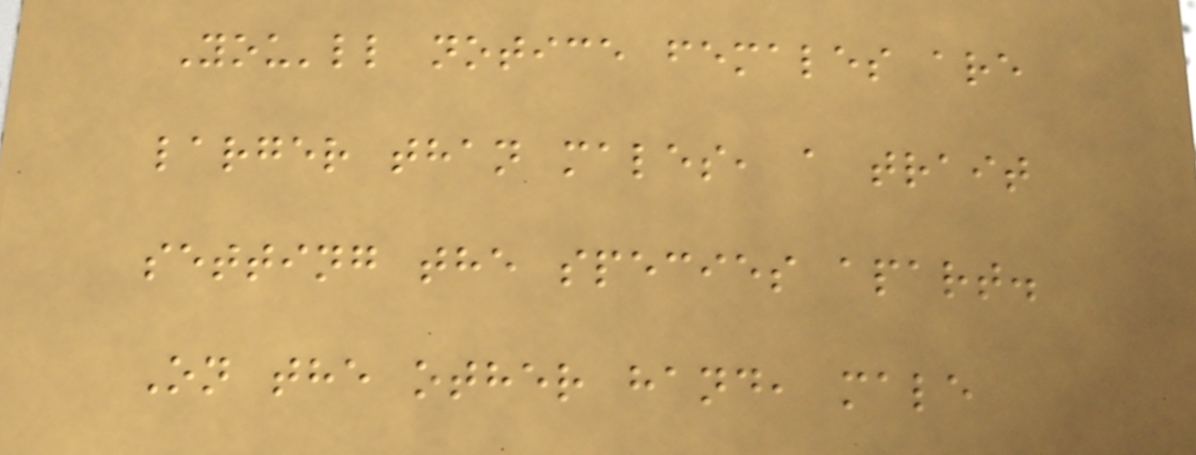You'll notice females are
larger than males, a trait
setting the species apart.
On the other hand, male
